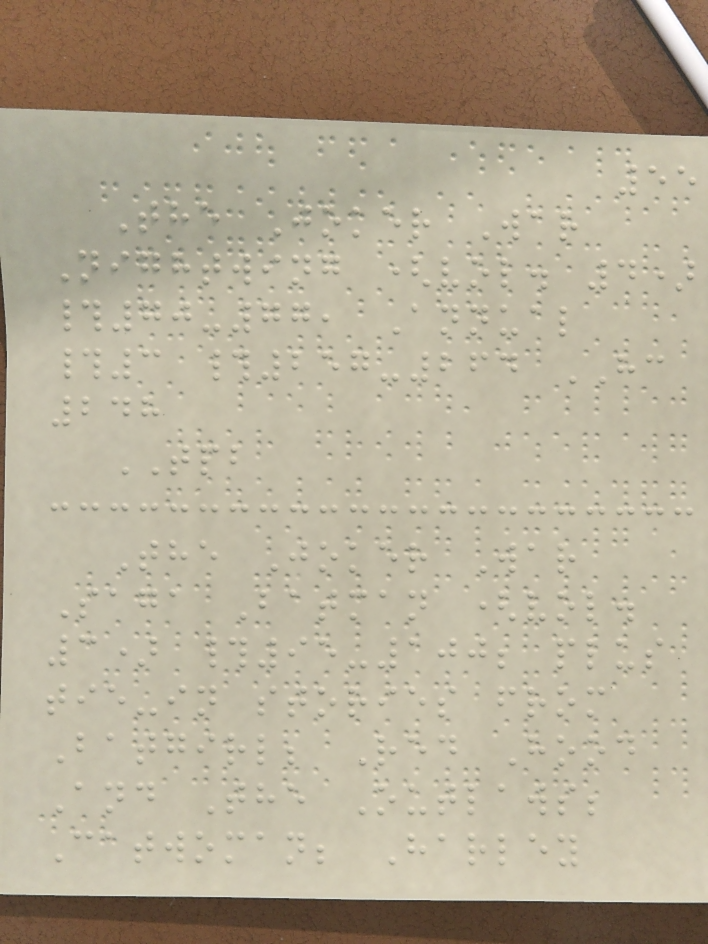55
The Joker War
Nightwing (vol. 4)
#70-77, Annual
#3 #257-264 HC
248
TPB
The Joker War
Saga Batman (vol.
3) #95-100; plus
tie-in stories from
Batgirl; Red Hood
And The Outlaws;
Catwoman; Harley
